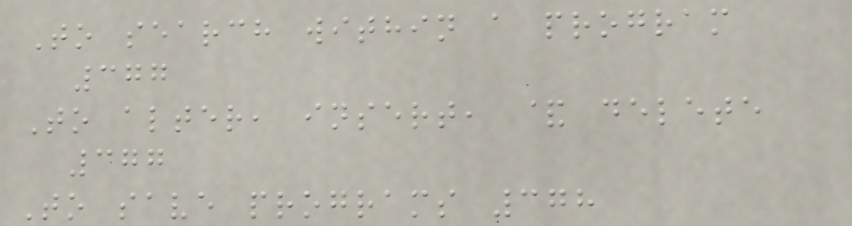To search within a program
377
To alter, insert, & delete
377
To save programs 378
